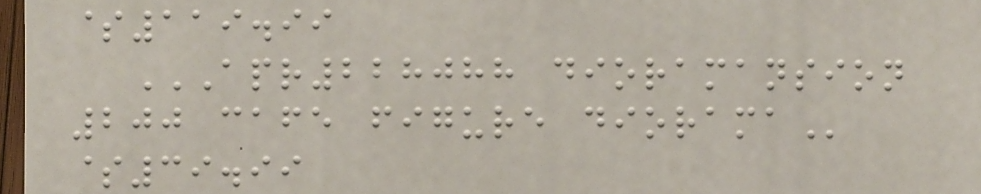$119.99
APR228088 DIORAMANSION
200 CAFE FIGURE DIORAMA
$39.99
